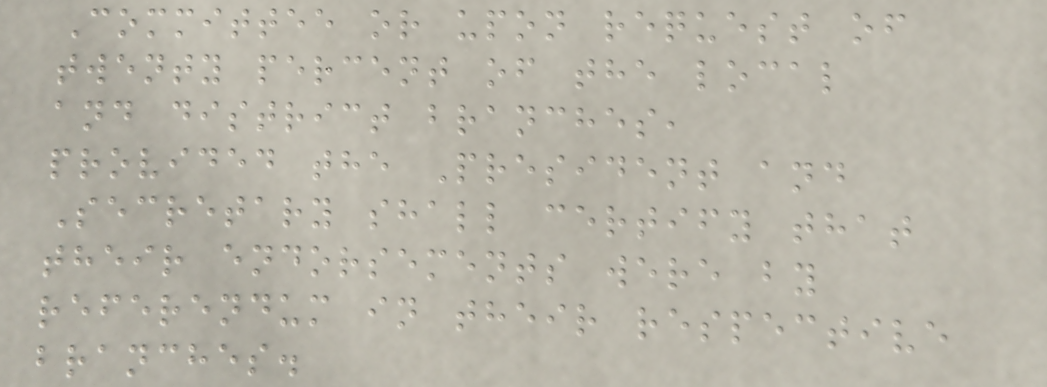Committee or upon request of
twenty percent of the local
and district branches,
provided the President and
Secretary shall certify that
their endorsements were by
referendum in their respective
branches.
